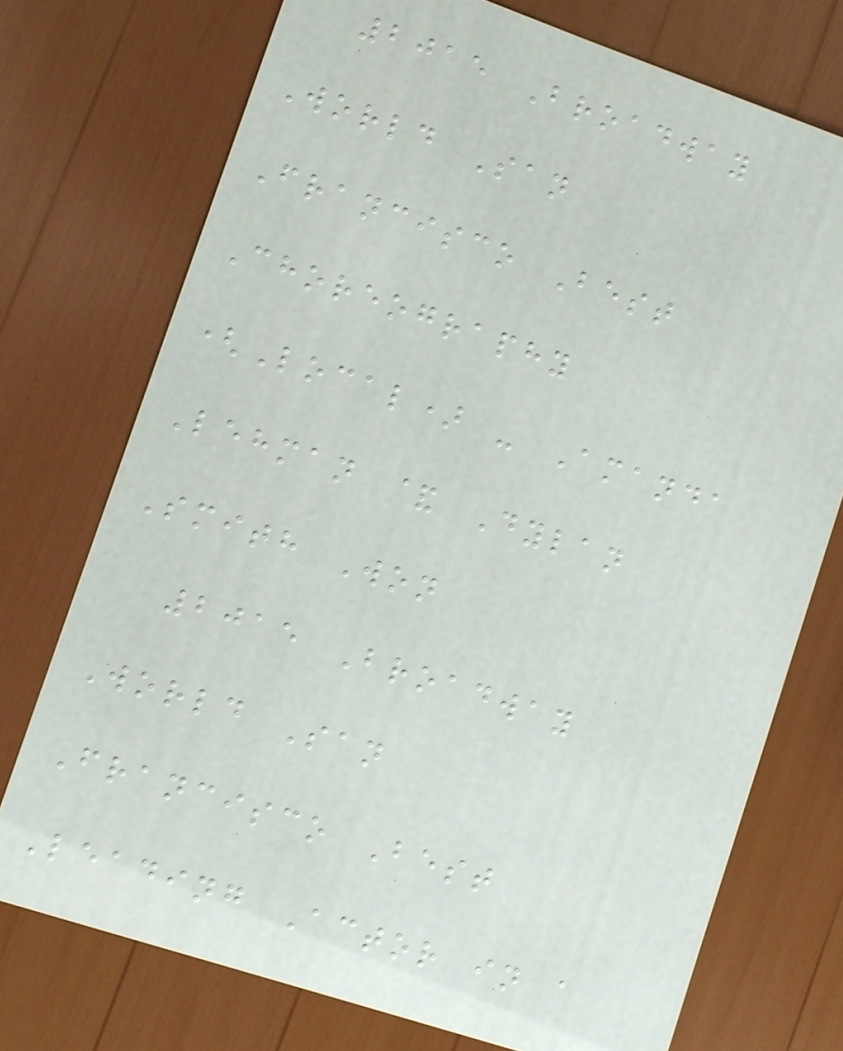2015 Broadway
World San
Francisco Best
Choreography
(Local) - Amanda
Lehman & Dylan
Smith Won
2015 Broadway
World San
Francisco Best
Leading Actor in a
